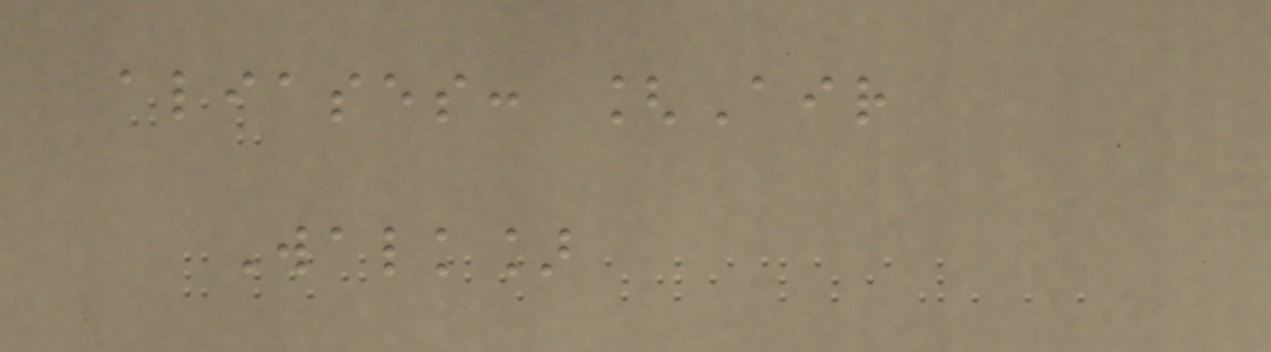aliases: [Air
Walk]
